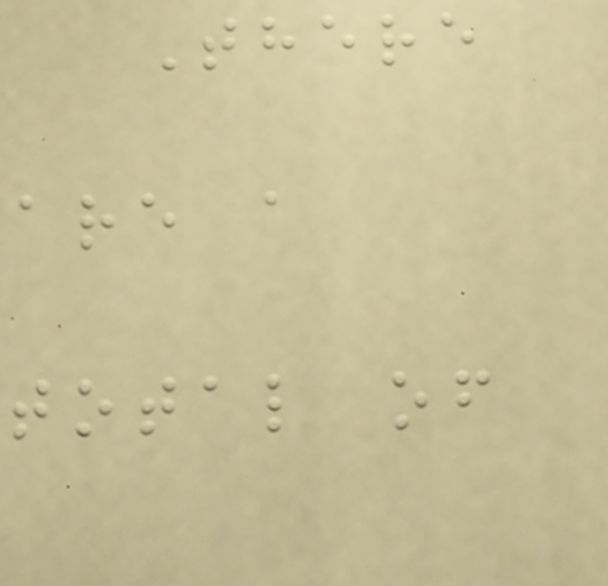There
are a
total of
